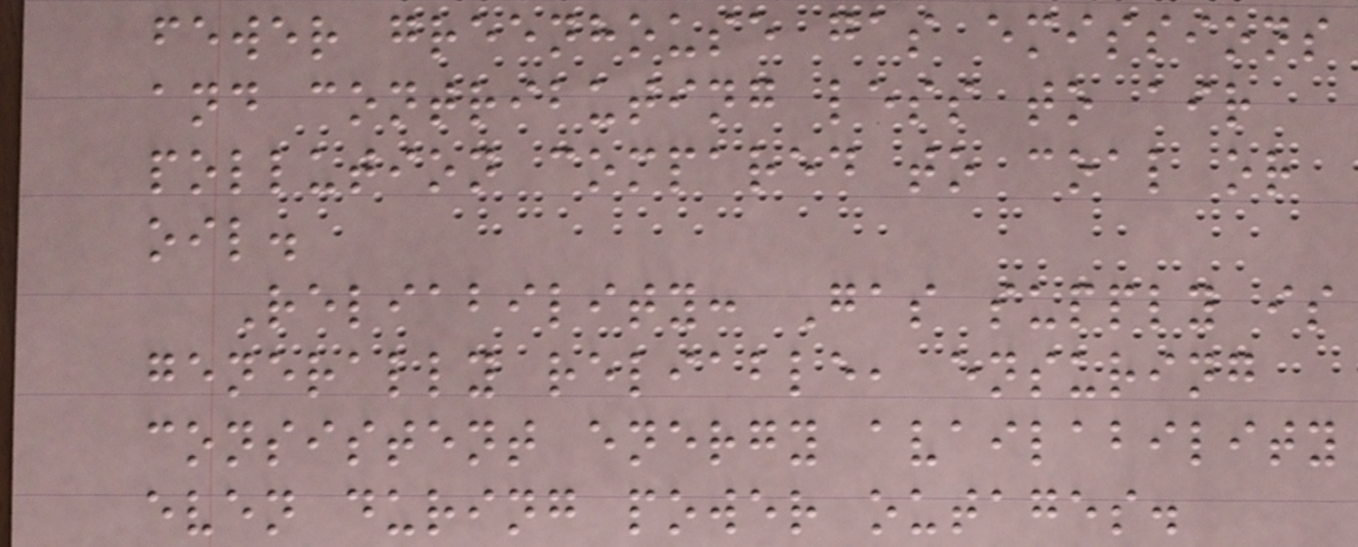fewer greenhouse gas emissions
and contributing less to air
pollution compared to coal or
oil.
Reliability: Gas supply is
generally reliable, ensuring
consistent energy availability
even during power outages.
